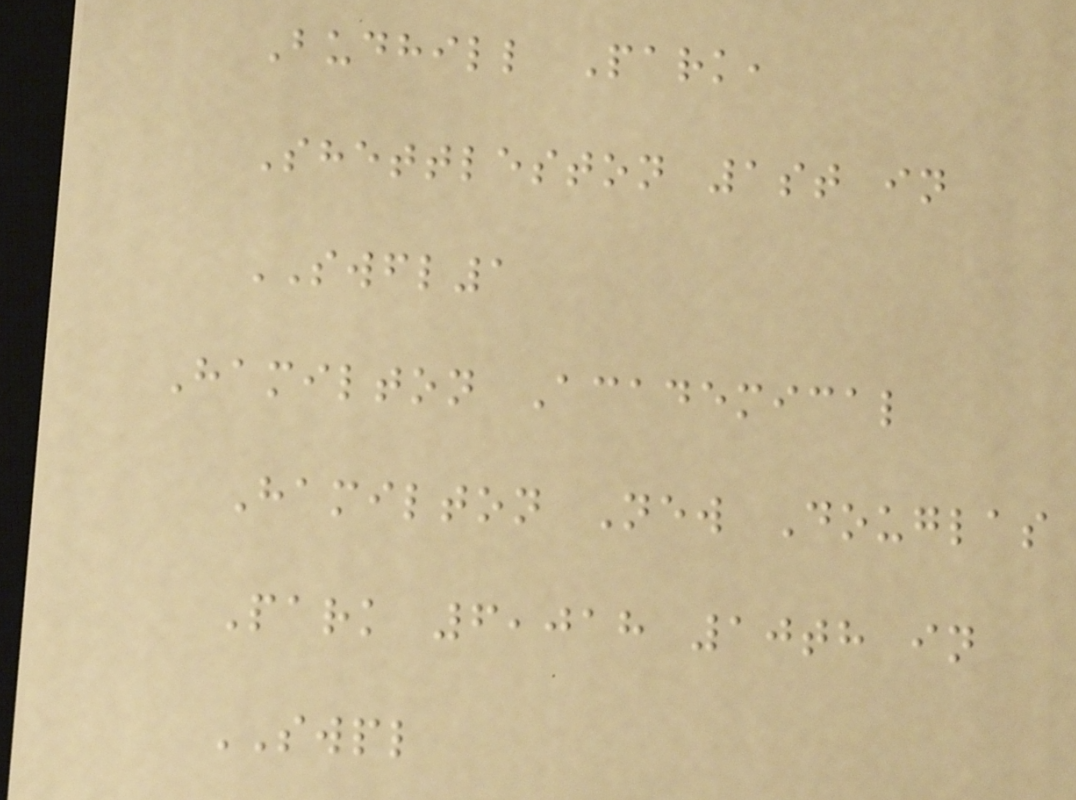Budhill Park,
Shettleston 1st in
SWFL1
Hamilton Academical
Hamilton New Douglas
Park 6,018 10th in
SWPL
